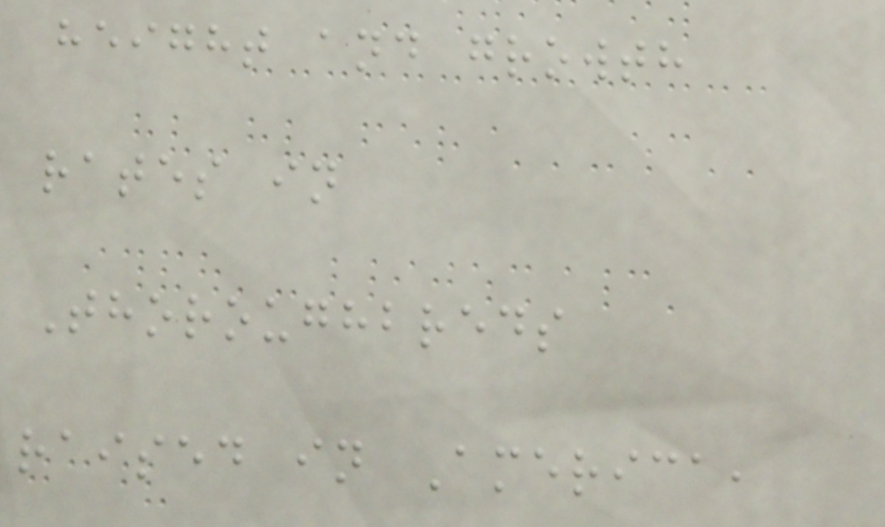height and growth
rates in
Thoroughbreds
raised in America,
